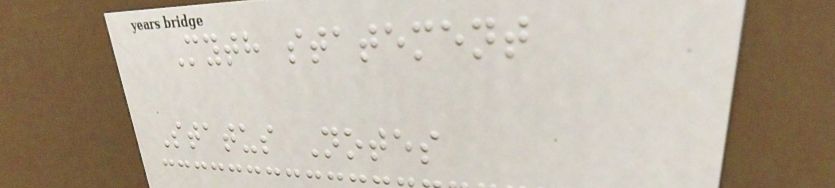Myth statement
Status Notes
